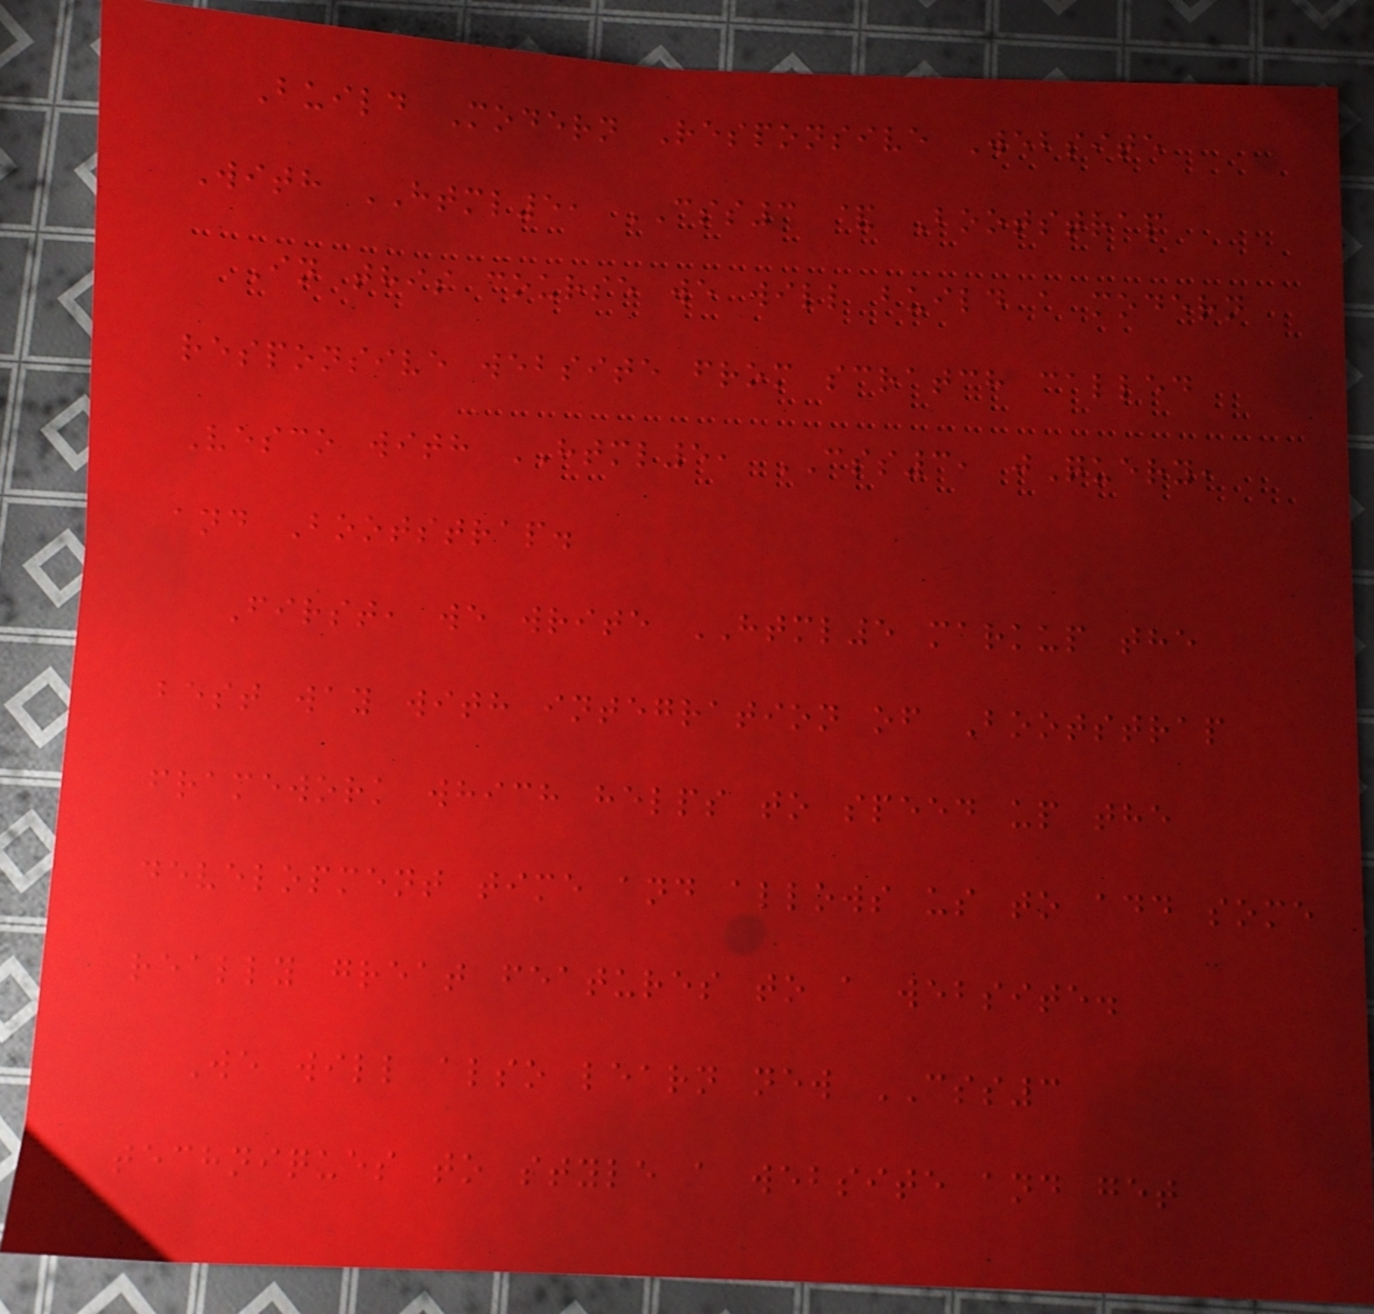Build Modern Responsive Website
With HTML5, CSS3 & Bootstrap
In this course we will build a modern
responsive website from scratch called
Vesco with HTML5, CSS3, jQuery,
and Bootstrap.
First, we write HTML5 markup the
best way with integration of Bootstrap
framework which helps to speed up the
development time and allows us to add some
really great features to a website.
We will also learn new CSS3
techniques to style a website and get
